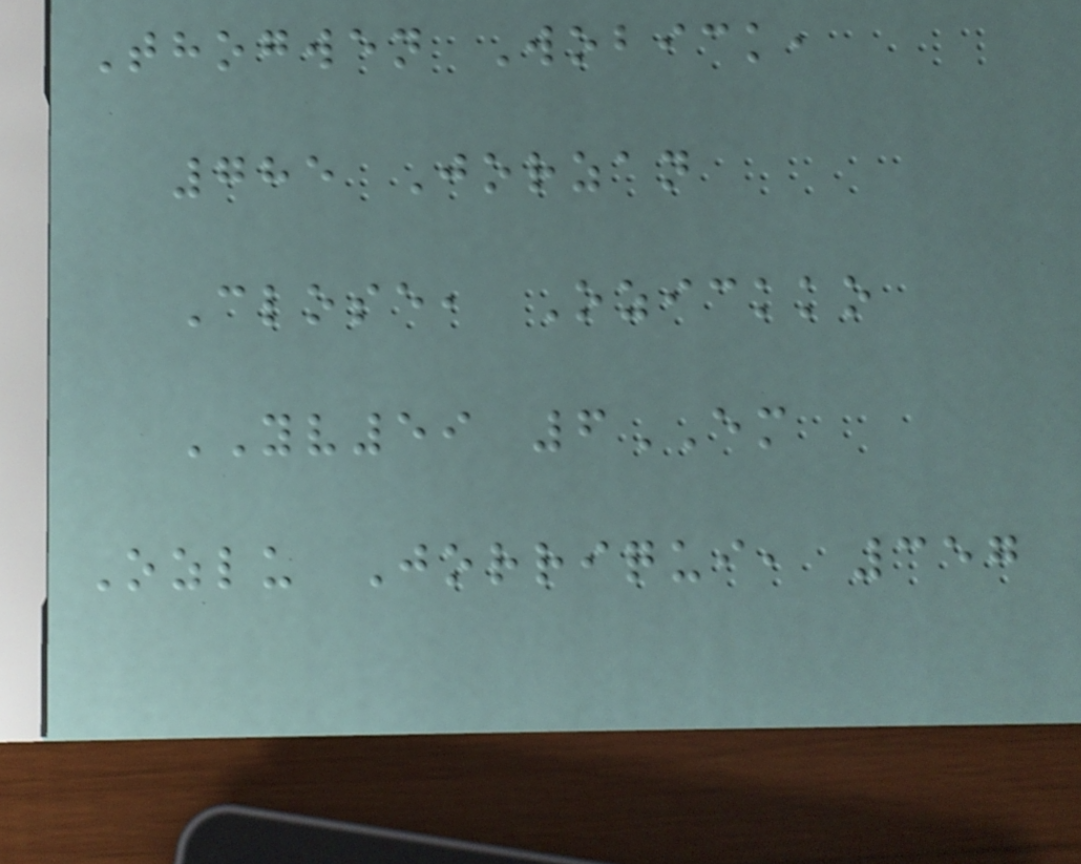Thogwen Wobick,
785 Jorzan
Close, Ozickko
YV59 6EM
Ozlu Jorriqui, 357
